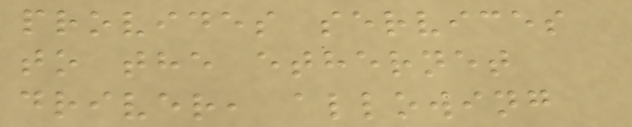provides services
to the ethernet
driver, allowing
